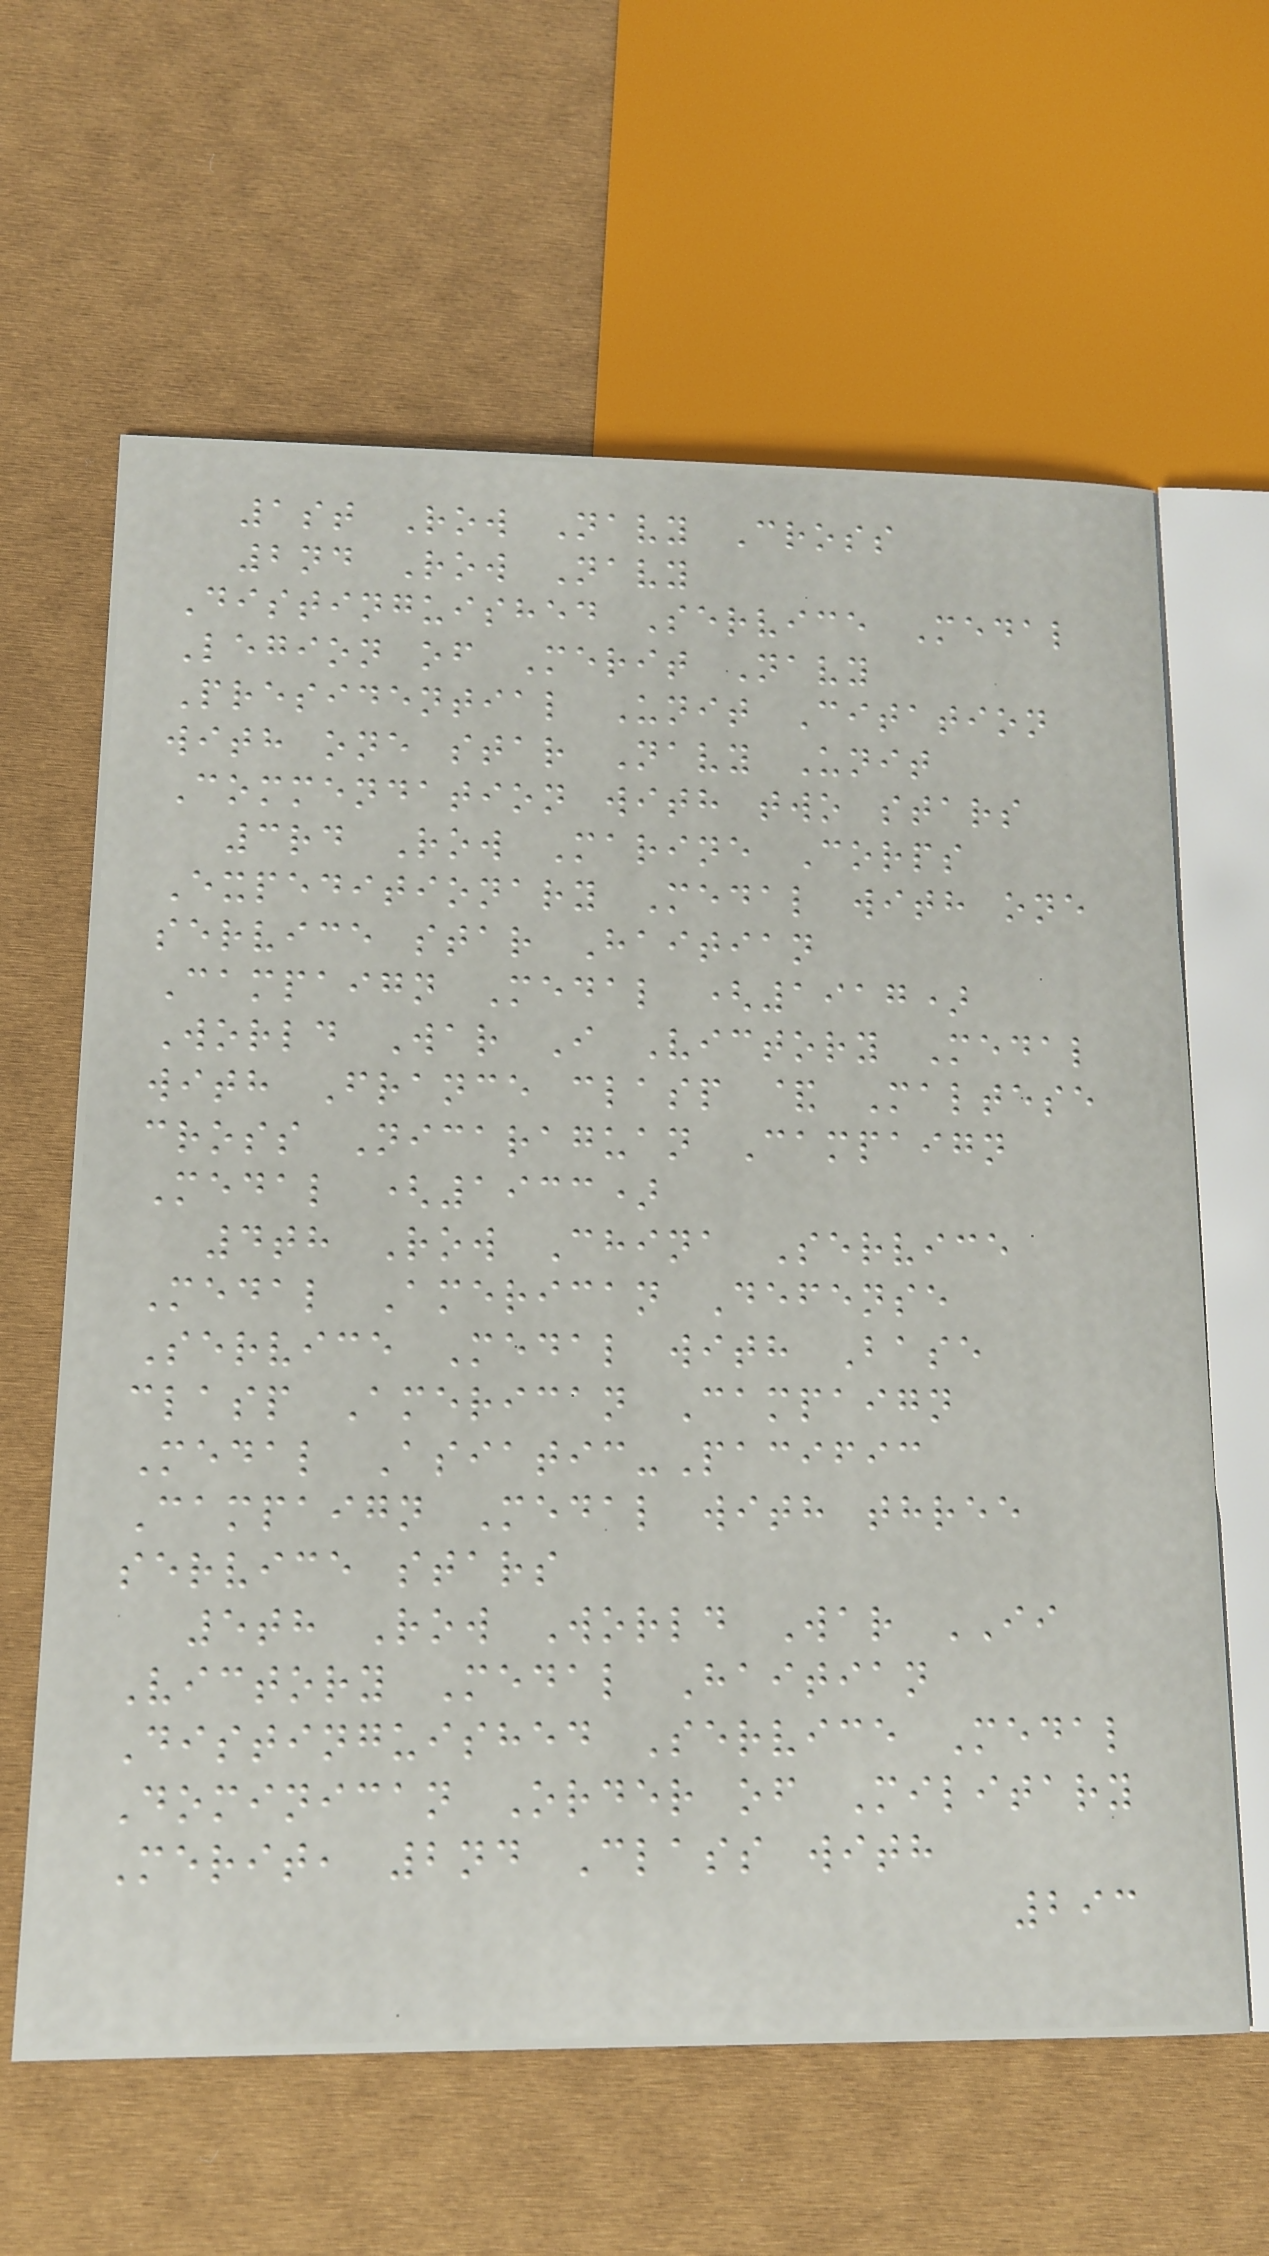1st Row Navy Cross
2nd Row Navy
Distinguished Service Medal
Legion of Merit Navy
Presidential Unit Citation
with one star Navy Unit
Commendation with two stars
3rd Row Marine Corps
Expeditionary Medal with one
service star Haitian
Campaign Medal (1917)
World War I Victory Medal
with France clasp & Maltese
cross Nicaraguan Campaign
Medal (1933)
4th Row China Service
Medal American Defense
Service Medal with Base
clasp American Campaign
Medal Asiatic-Pacific
Campaign Medal with three
service stars
5th Row World War II
Victory Medal Haitian
Distinguished Service Medal
Dominican Order of Military
Merit, 2nd Class with
293
